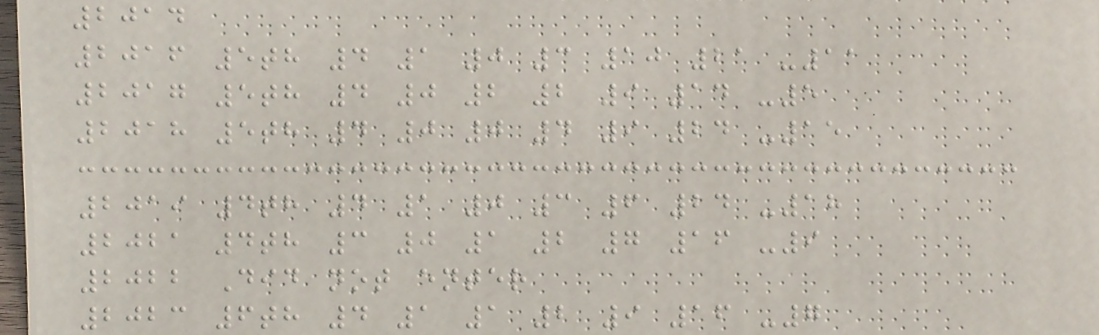2014
2016 5th 4 1 0 3 10 21 -11
2017 5th 4 0 2 2 9 14 -5
2018 5th 4 0 0 4 9 24 -15
2019 4th 4 1 0 3 6 24 -18
2021 4th 3 0 1 2 7 16 -9
2022 Did not enter
2023 6th 4 1 1 2 9 16 -7
